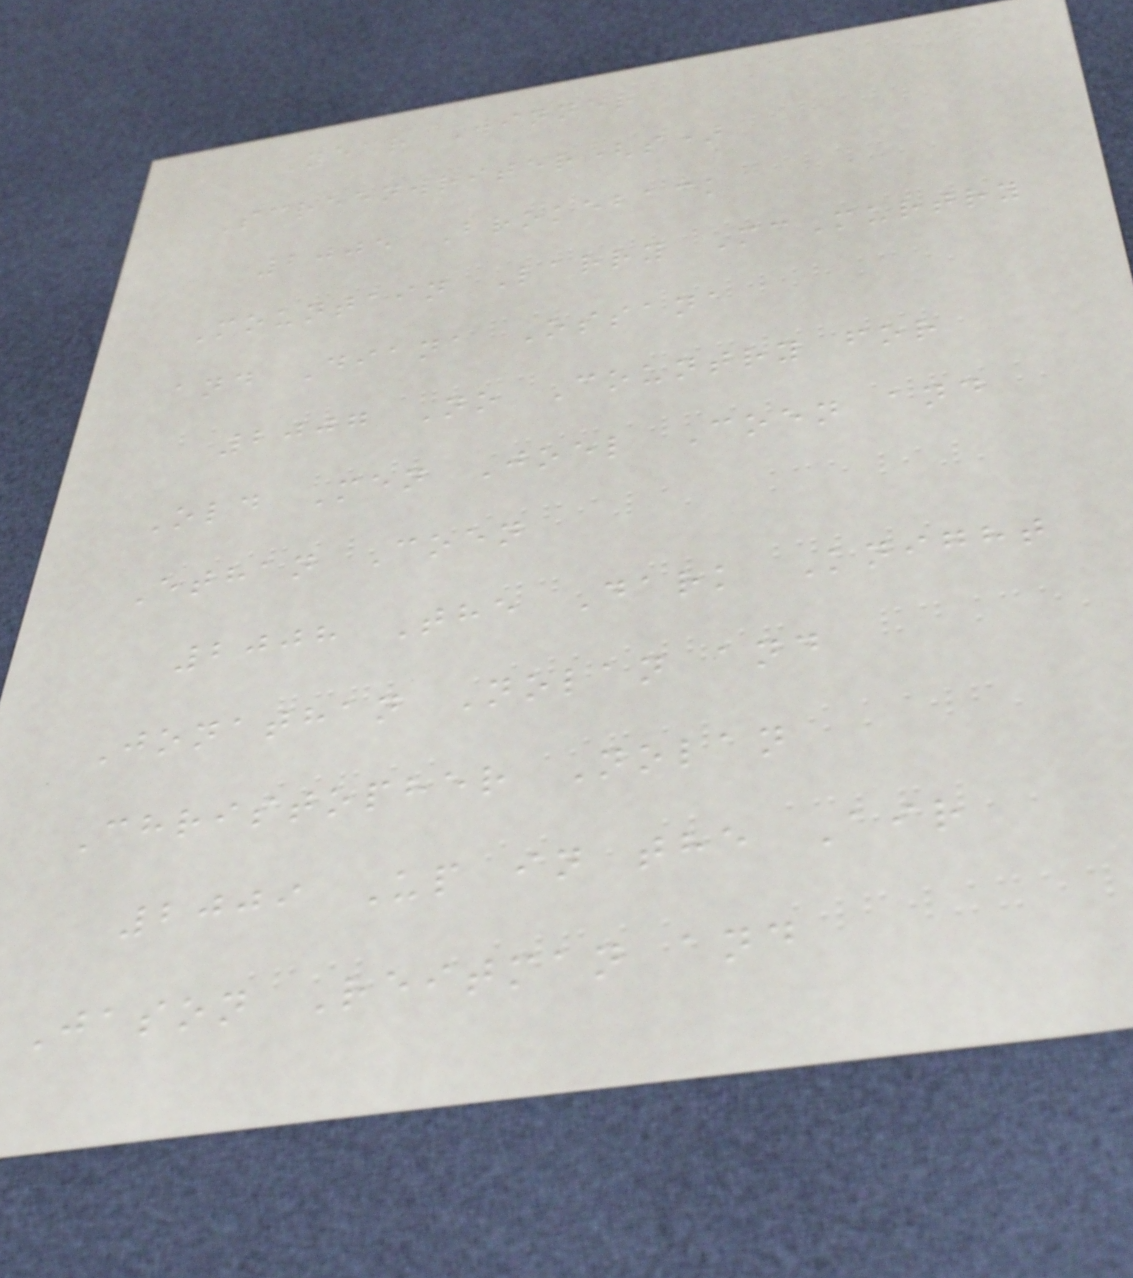Year Winner
Screenwriter(s)
2005 Brokeback
Mountain Larry McMurtry
and Diana Ossana
2007 No Country for
Old Men Joel Coen and
Ethan Coen
2008 The Dark Knight
Jonathan Nolan and
Christopher Nolan
2009 Up in the Air
Jason Reitman and
